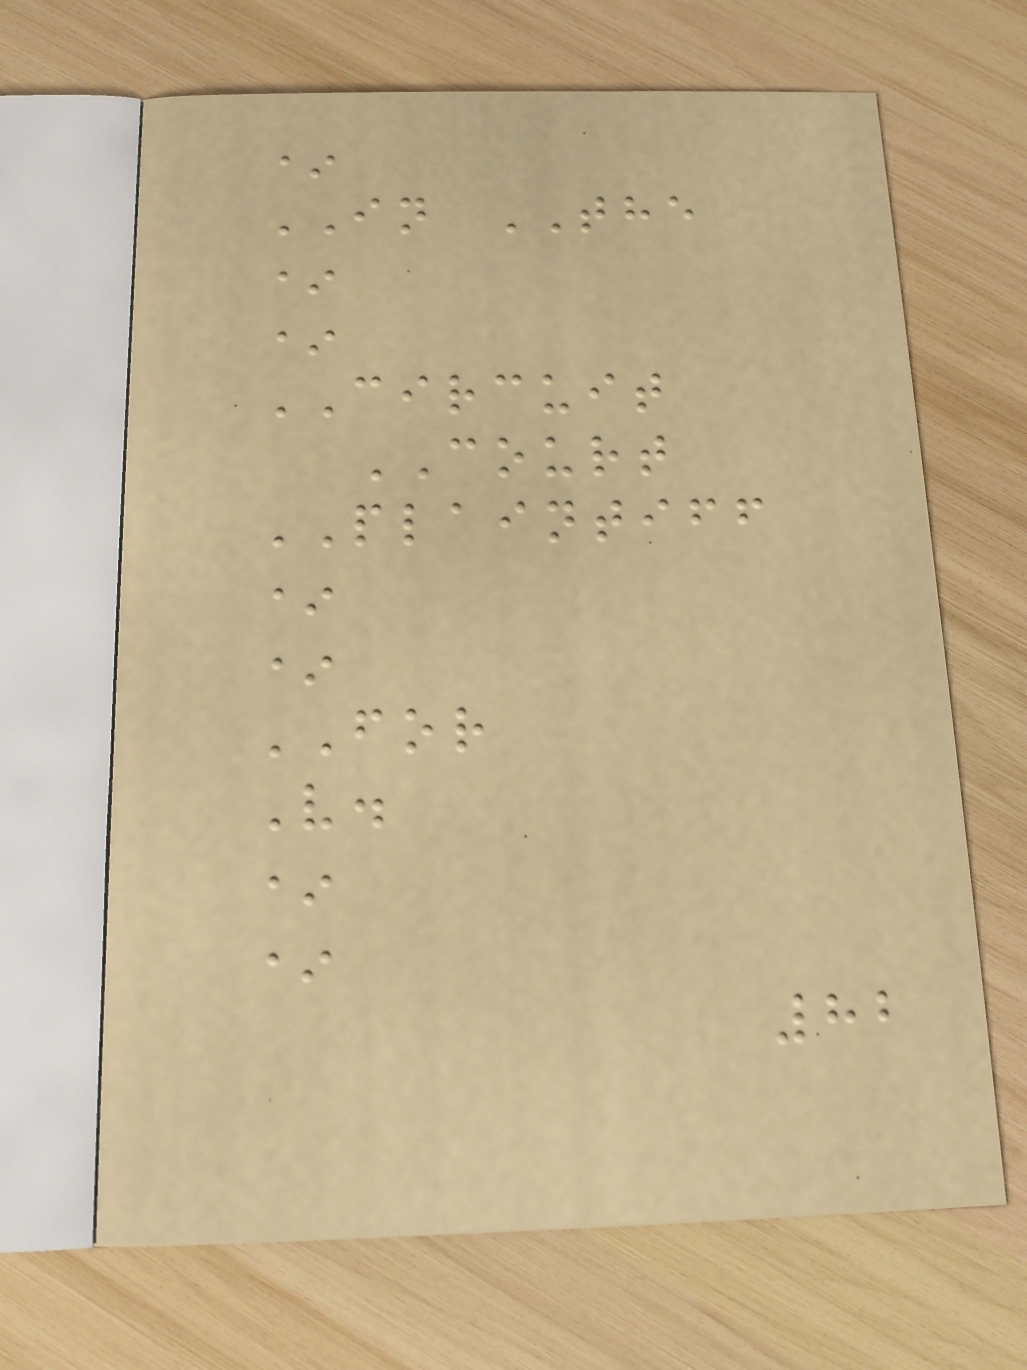*
IN THE
*
*
CIRCUIT
COURT
PLAINTIFF
*
*
FOR
V.
*
*
82
